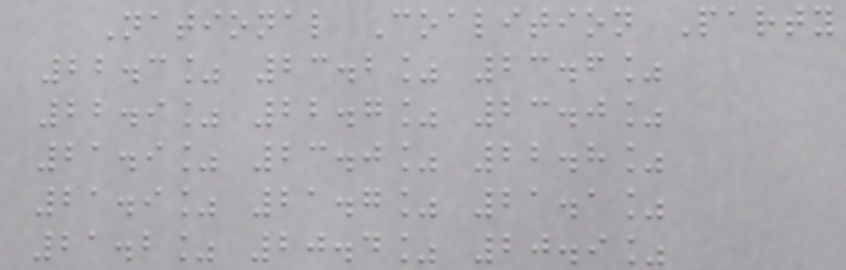National Coalition Party
22.3% 23.2% 23.6%
22.9% 22.7% 23.0%
21.9% 23.0% 22.8%
21.9% 21.7% 21.1%
21.2% 20.4% 20.9%
